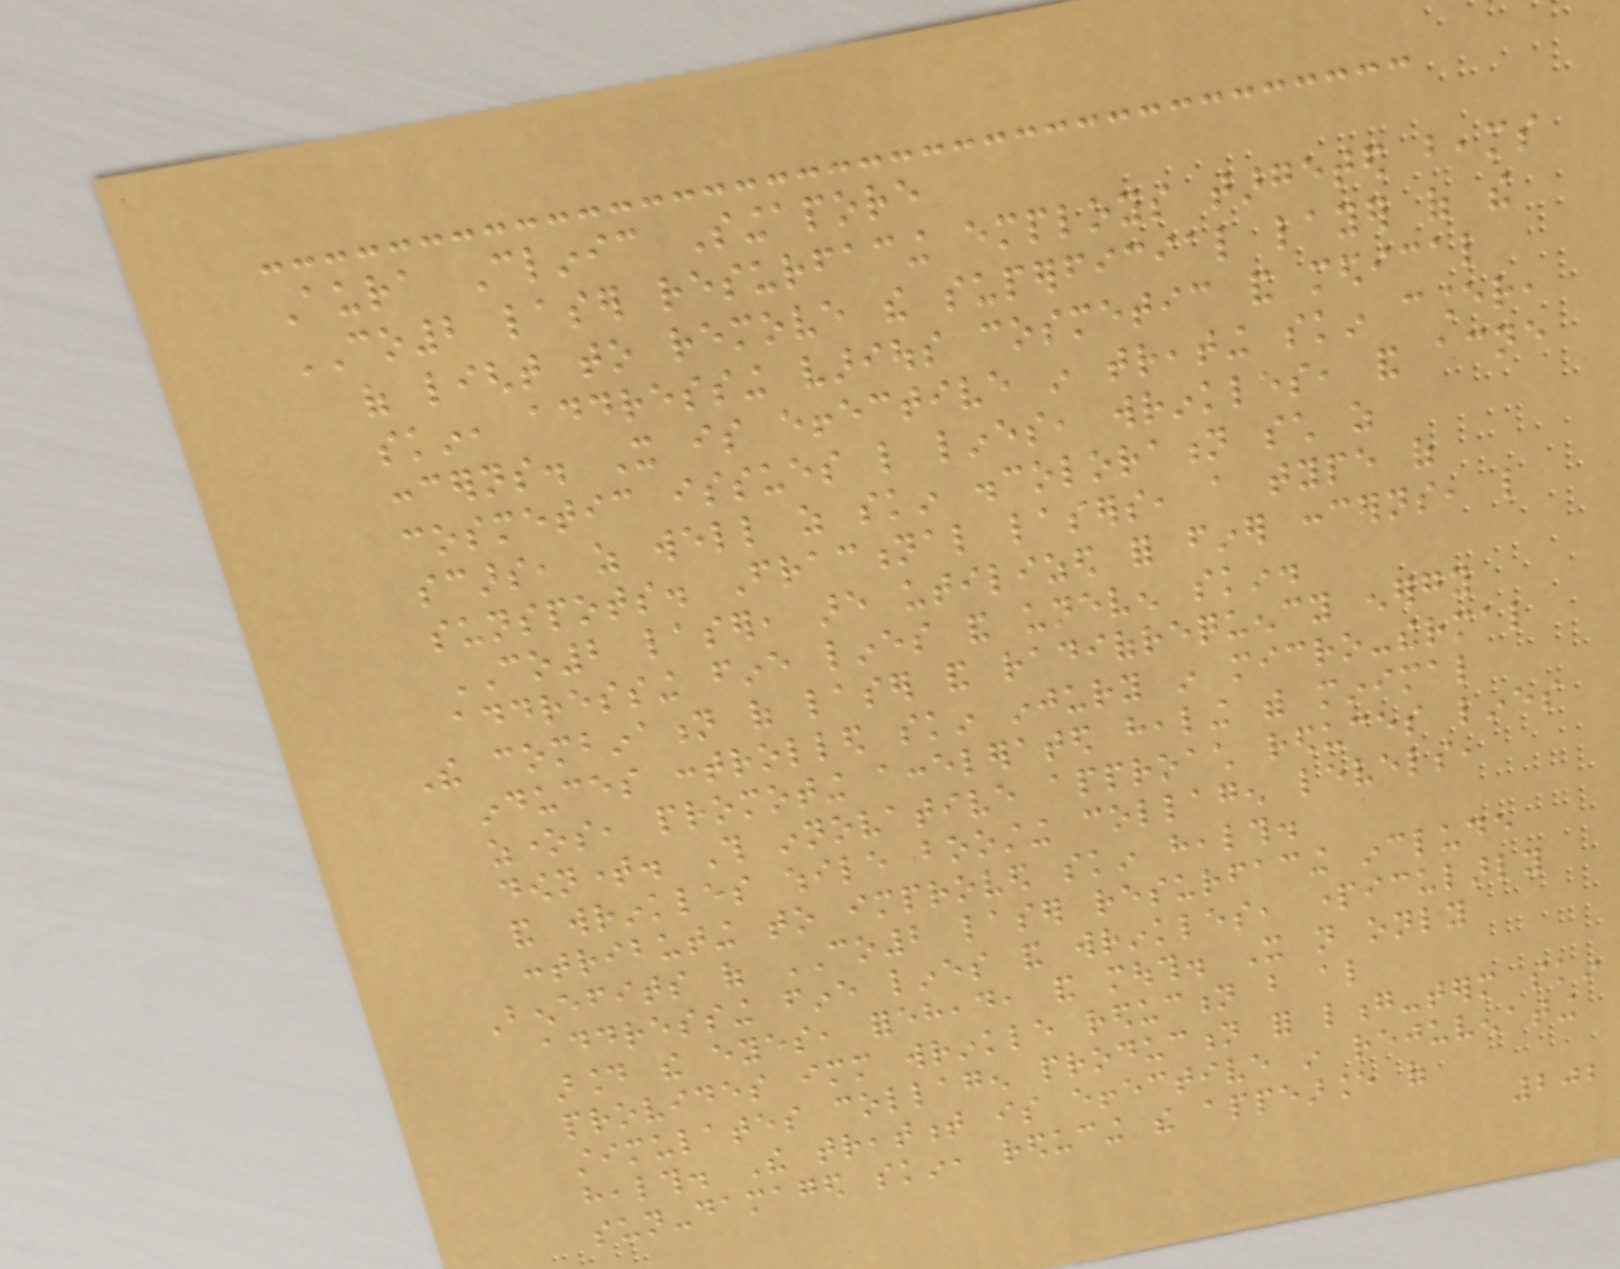Aura Clinic Singapore
CO2 laser resurfacing employs targeted beams
of light to remove the superficial layer of the
skin, addressing various cosmetic and medical
concerns. It is effective in treating skin cancer,
cosmetic issues like lines, wrinkles, and acne
scars, as well as skin discoloration such as
sunspots. Fractional lasers, a type of
CO2 laser, are utilized for finer concerns, like
addressing fine lines and uneven skin.
The combination of laser and radiofrequency energy
induces controlled skin injury in micro-thermal
zones, promoting accelerated healing with minimal
downtime. This innovative approach reduces lines
and wrinkles while boosting collagen levels,
contributing to improved skin health.
Benefits of CO2 laser resurfacing include
addressing fine lines and wrinkles, particularly
around the eyes, forehead, and mouth. It not only
provides immediate wrinkle reduction but also
stimulates collagen production for long-term skin
health. The treatment is effective in rejuvenating
sun-damaged skin, reducing the appearance of
202
